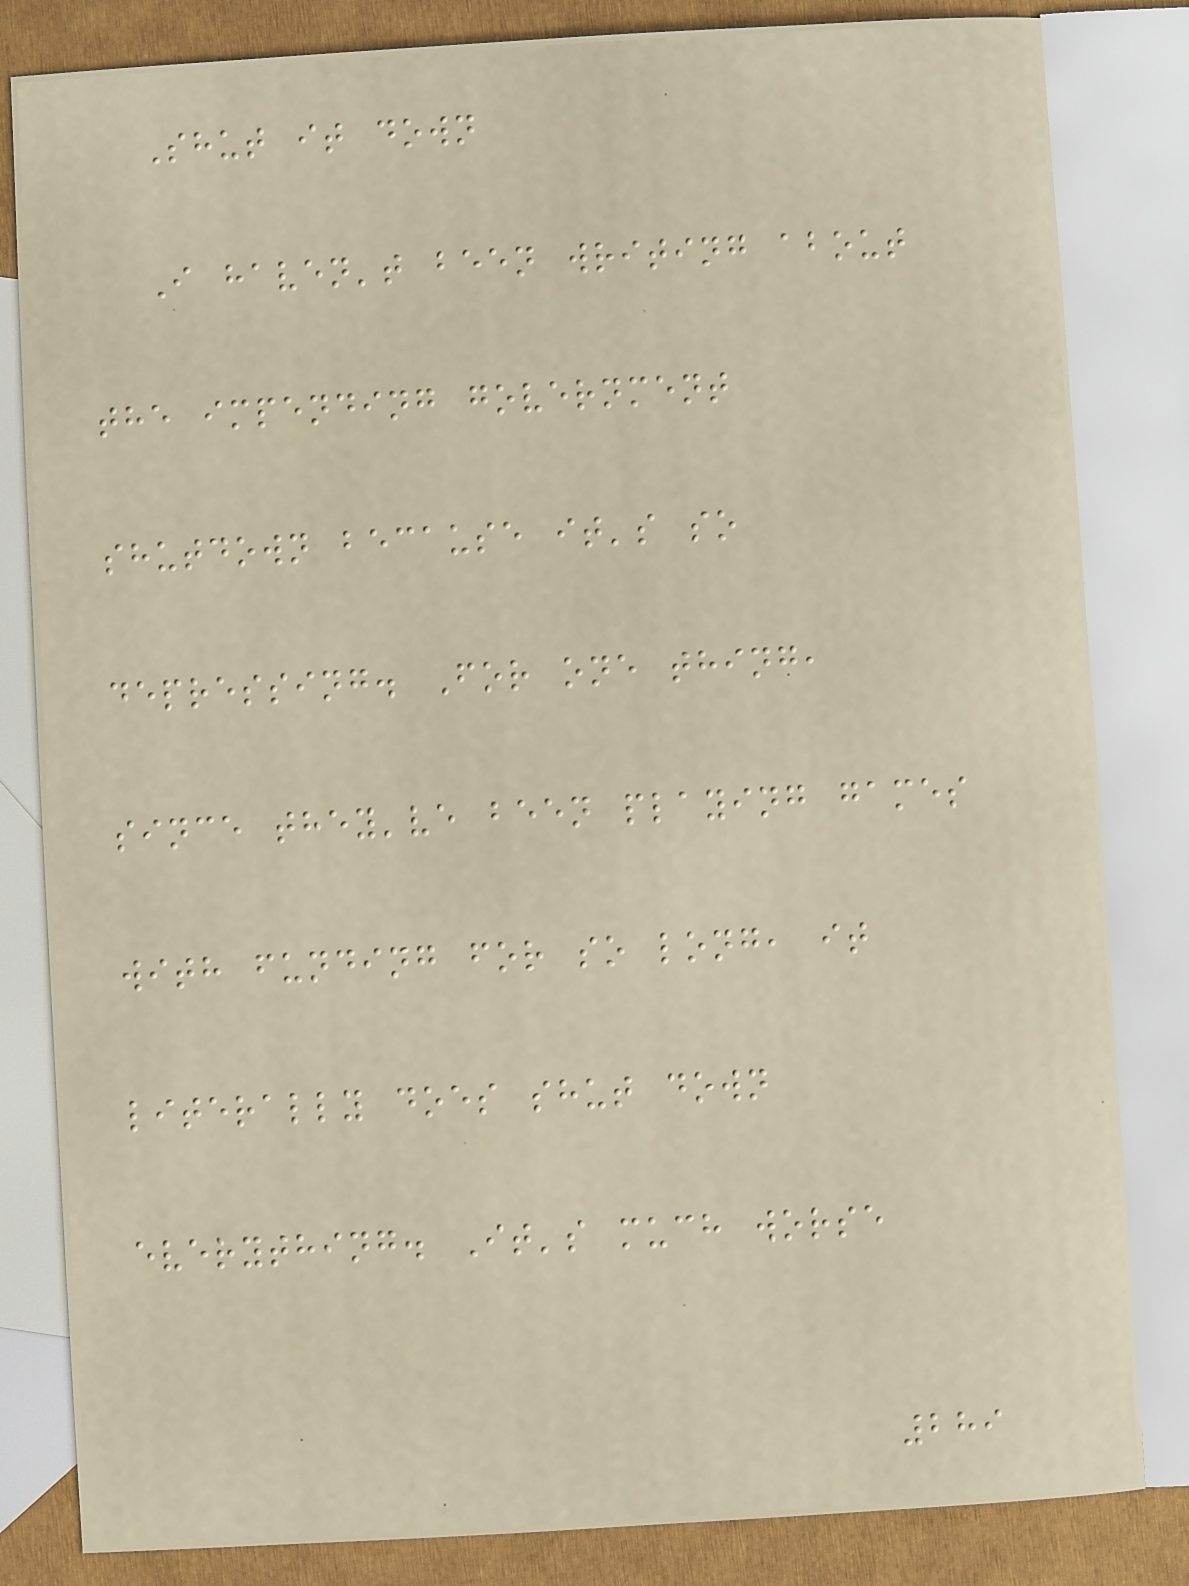Shut it down
I haven't been writing about
the impending government
shutdown because it's so
depressing. For one thing,
since they've been playing games
with funding for so long, it
literally does shut down
everything. It's much worse
289
